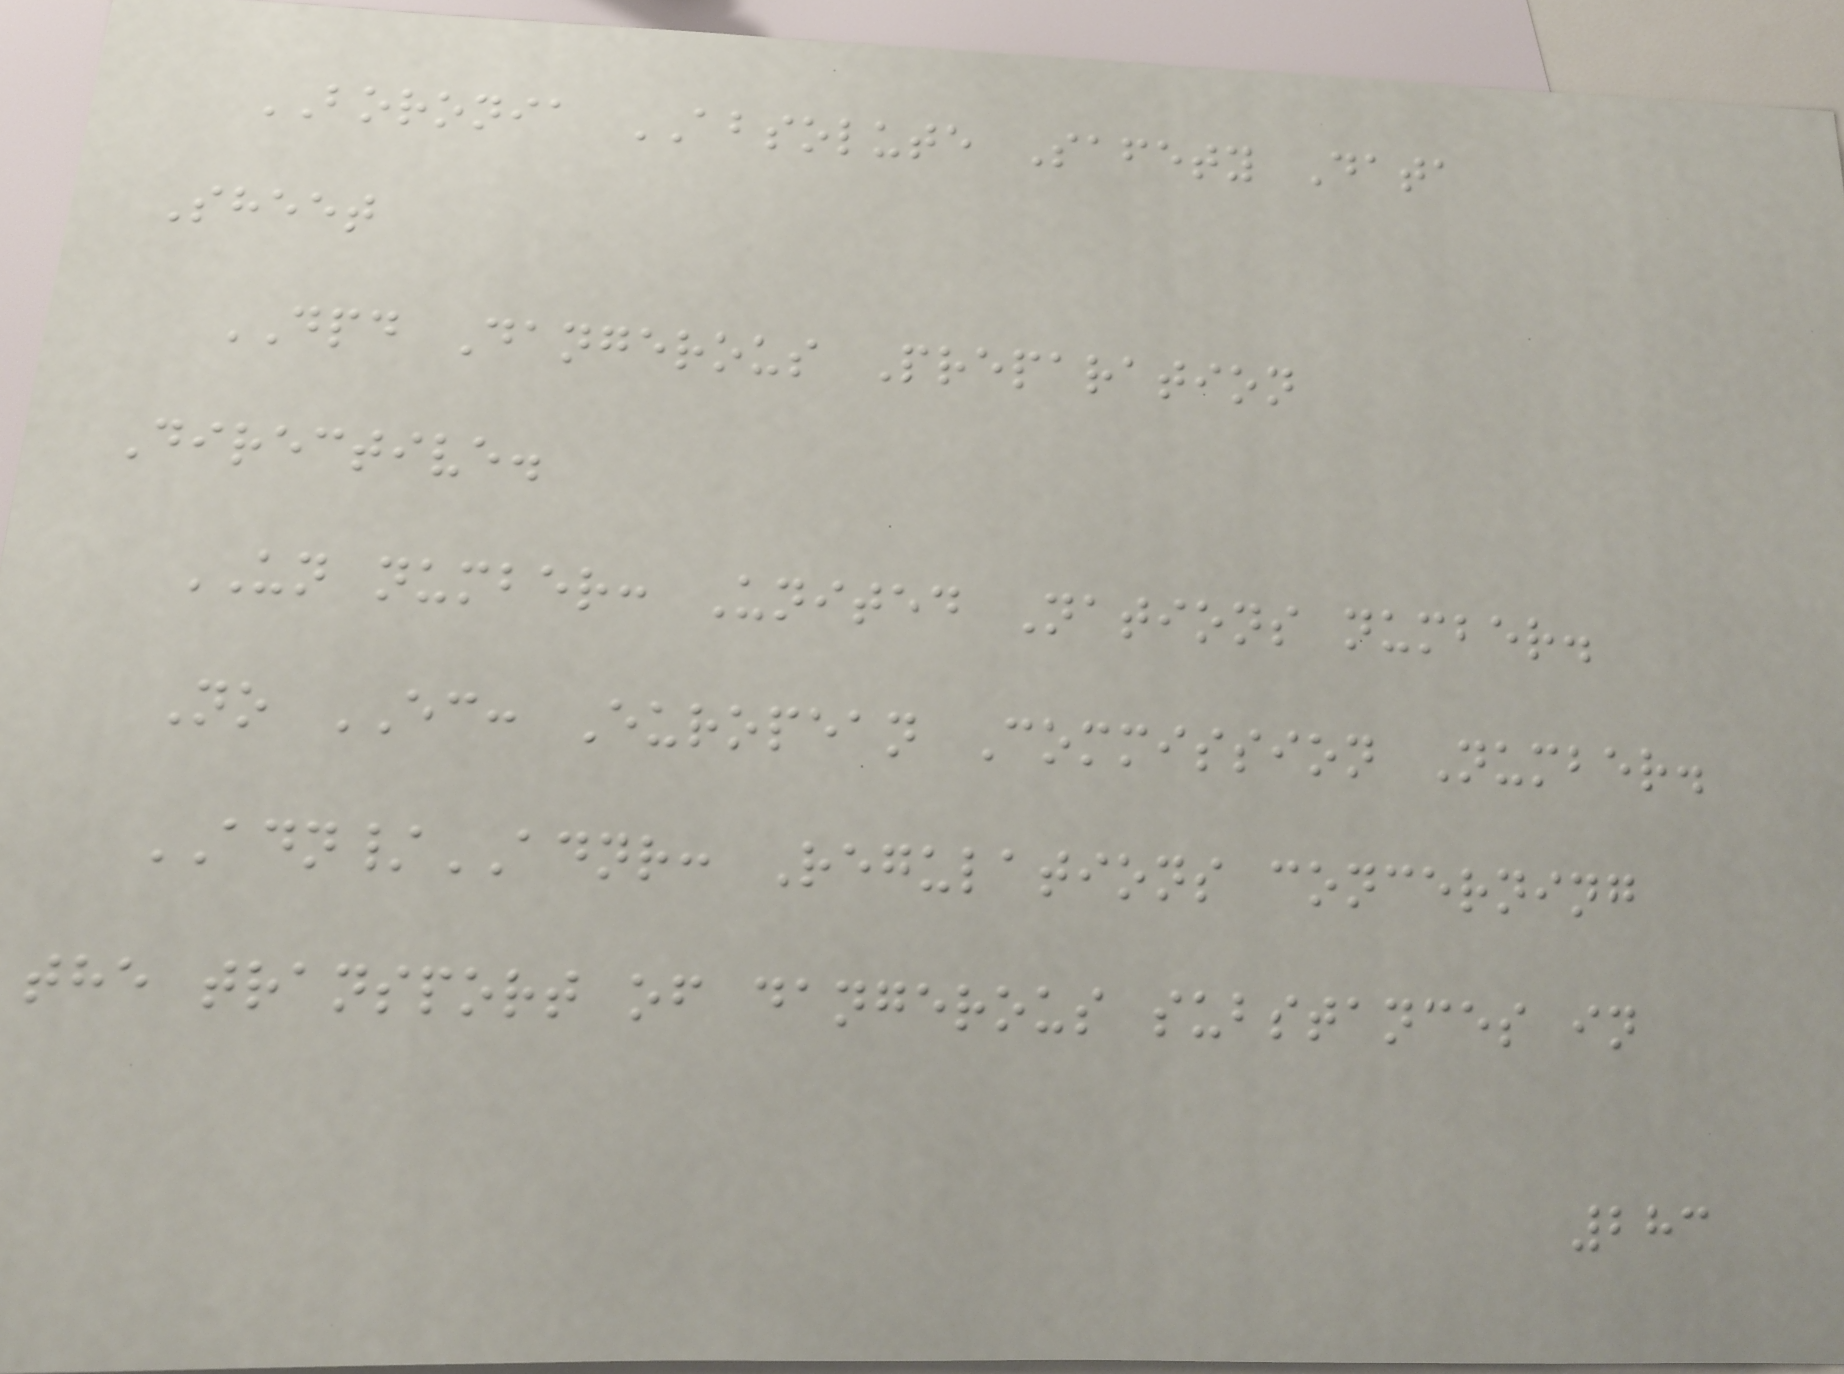BORONIA ABSOLUTE Safety Data
Sheet
DPD Dangerous Preparation
Directive.
UN number: United Nations number.
No EC: European Commission Number.
ADN/ADNR: Regulations concerning
the transport of dangerous substances in
283
